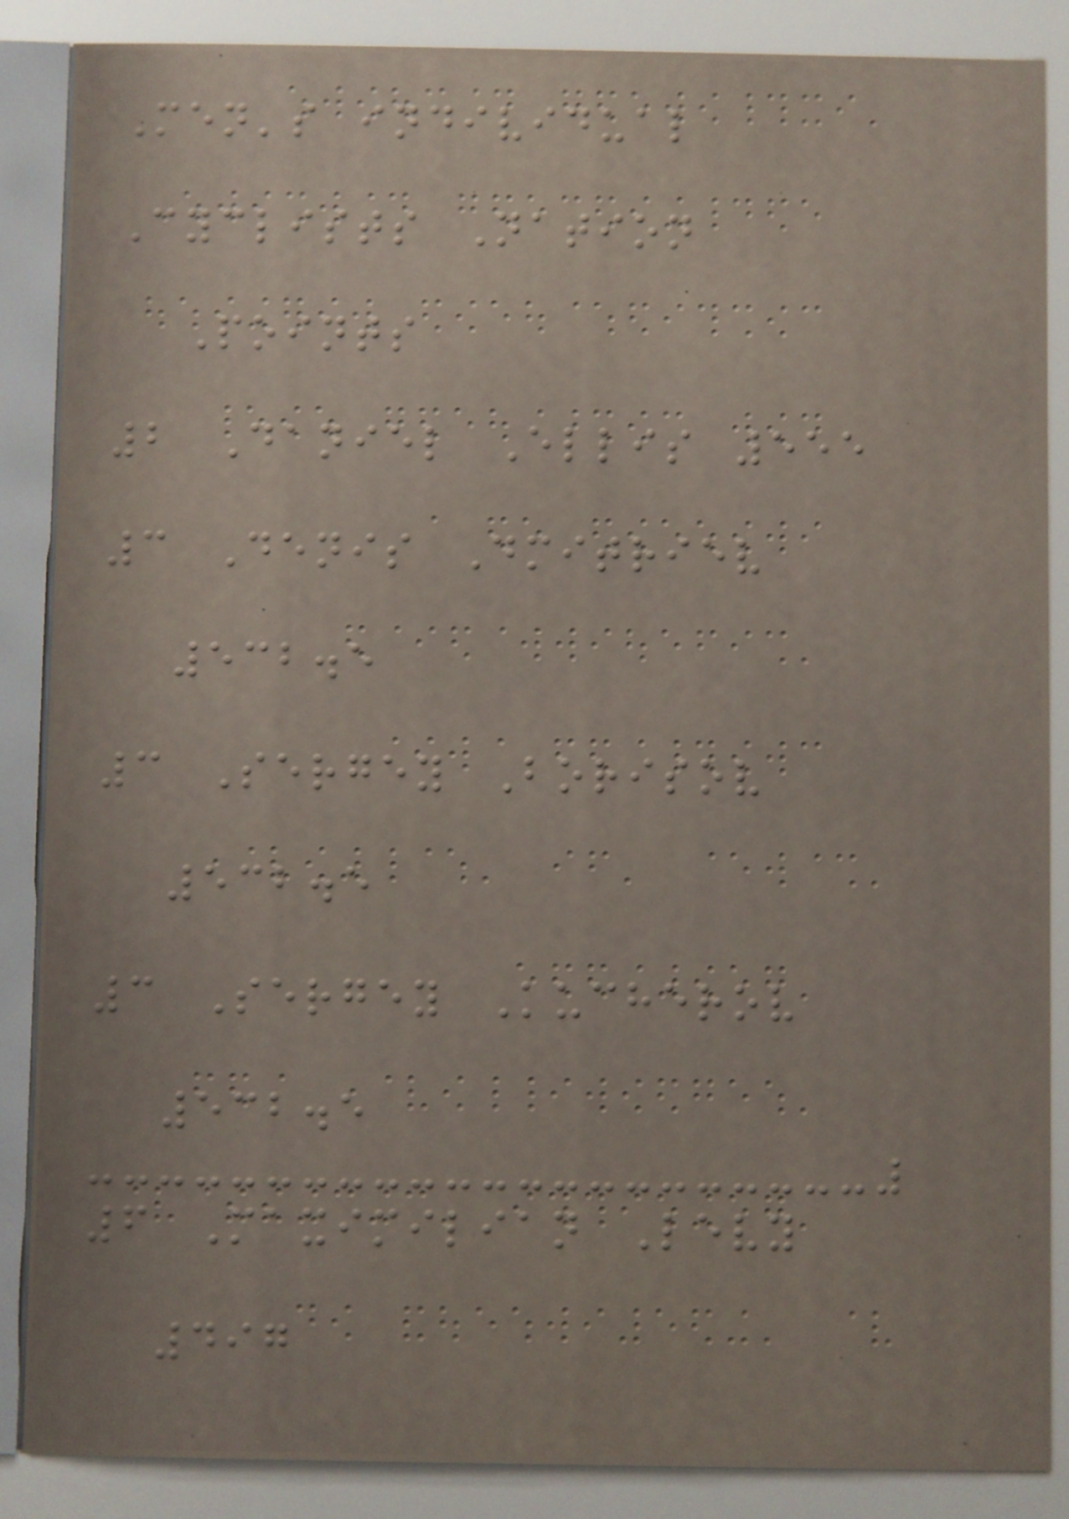Men's individual
Cyclists Nation
Points
2 Daniel Ellis 555
3 Denis Dmitriev
532.5
3 Sergey Borisov
532.5
3 Sergey Kucherov
532.5
6 Maximilian Levy
497
